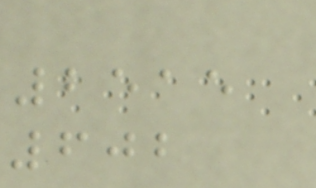2515
602
